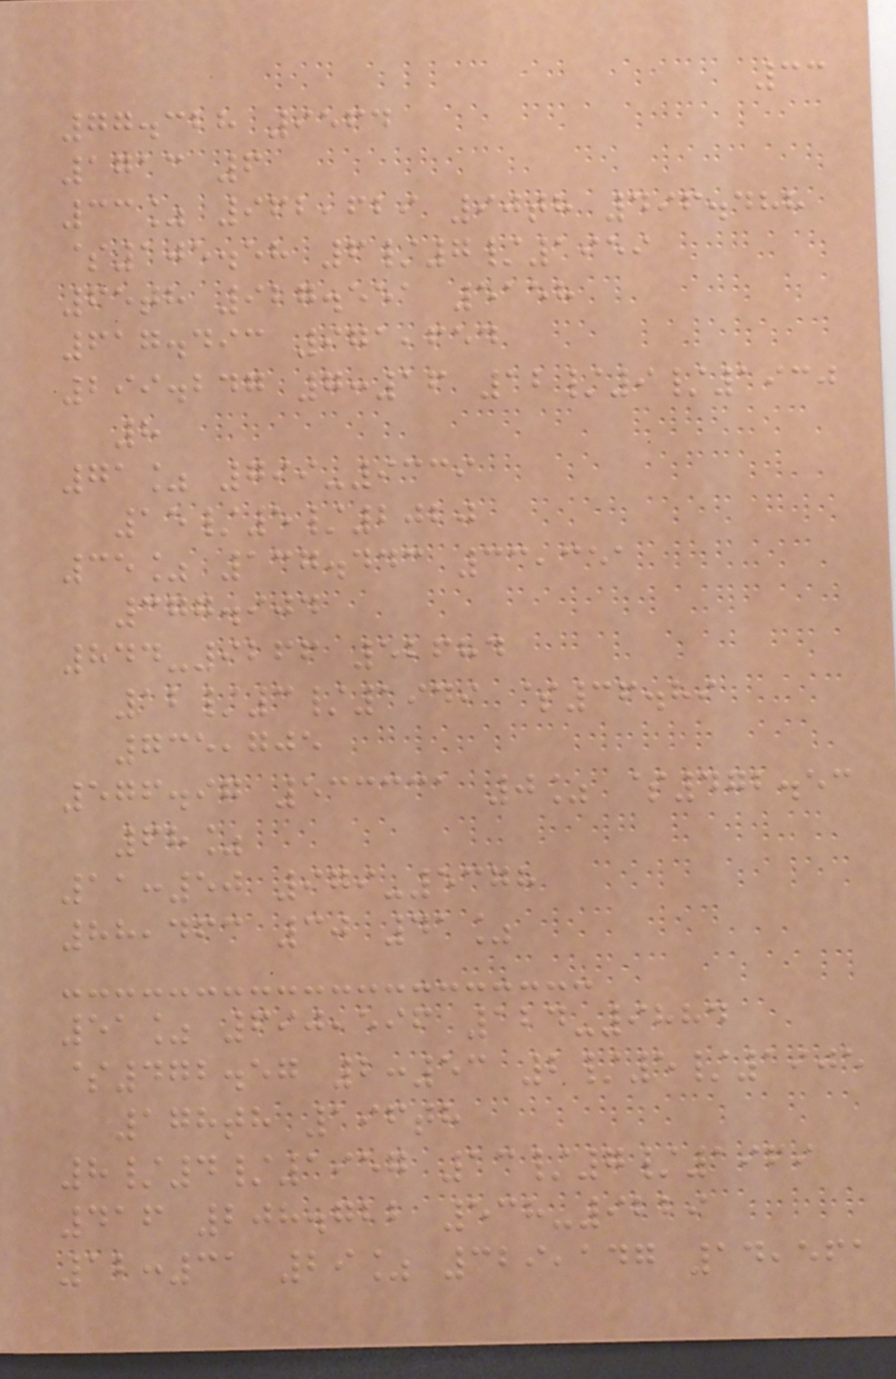33
77.328 9564
1713 6
33% 962,629 90th 496.488
$105.58 6/7/1959
65th 927.551 5158
617.493 971,654
299.247 7:16 12/9/1930
8
71% 799-9339
15/5/2020
35% 137.443 33,351
377.904
844-9266 52684
12/3/1949 $36.89
735,705
576.97 533331 0% $472.53
68%
11:50 979-5378
88,463 30 41%
51% 690,596 124-9884
$472.57 2:53 2/5/1905
178th 196th
8/4/1957 13/7/1969
416 208.722 538-9229
12:31 29% 329,147 14,561
